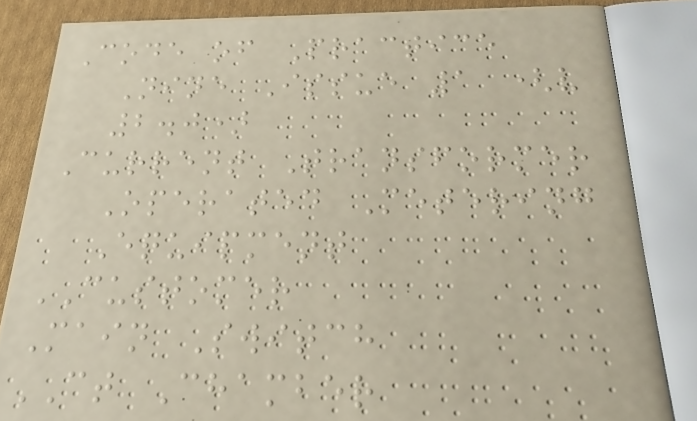Code of Practice
Nine Issue 1 (v
2.0)
Current Transformer
Operated Metering
Equipment
CUSTOMER
Main Switch
CT Chamber
